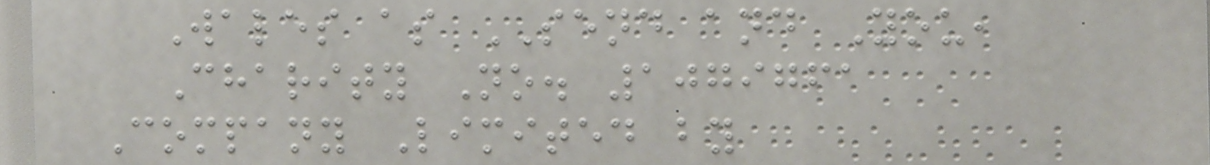Wales as SEND and You,
Charity No. 1079761
Company Limited by
